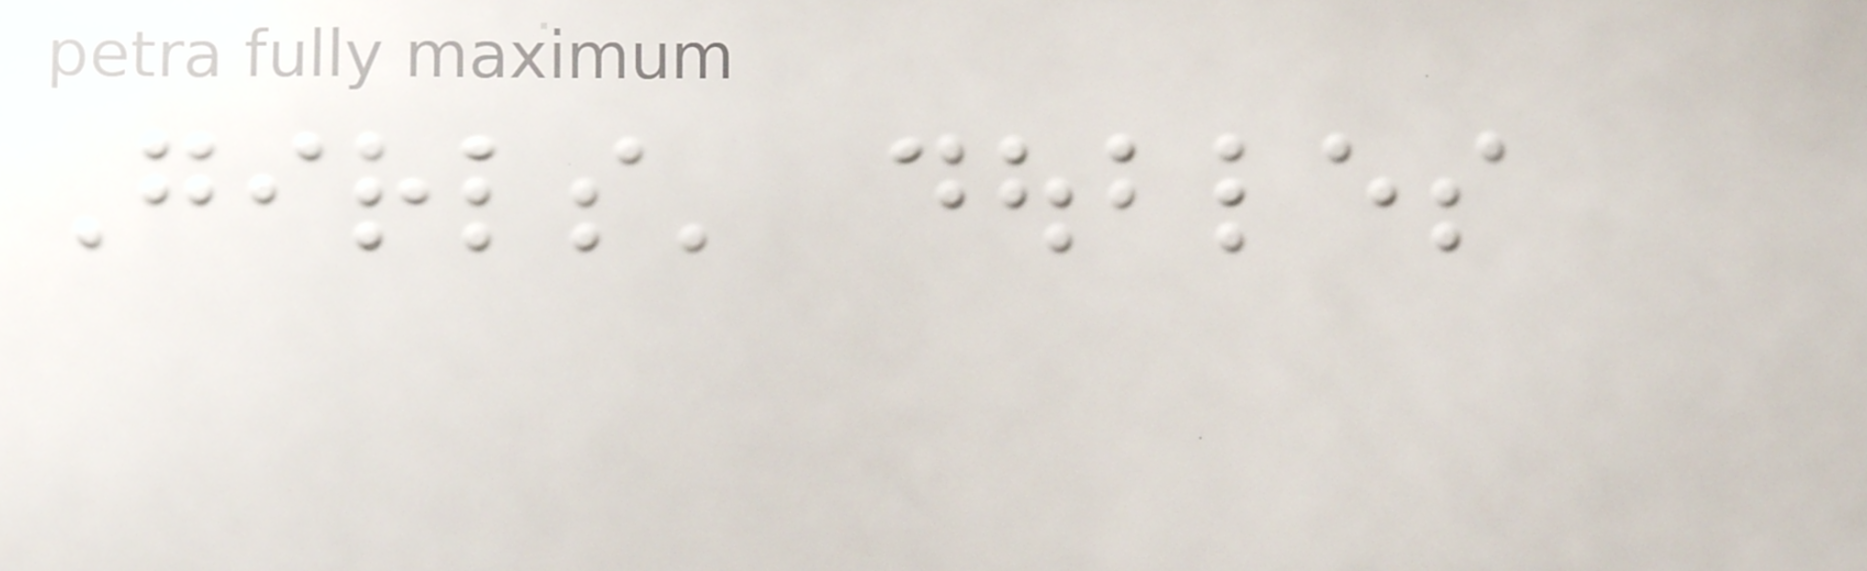Girls' doubles
